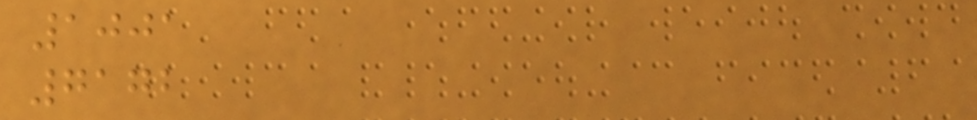1001
7172
